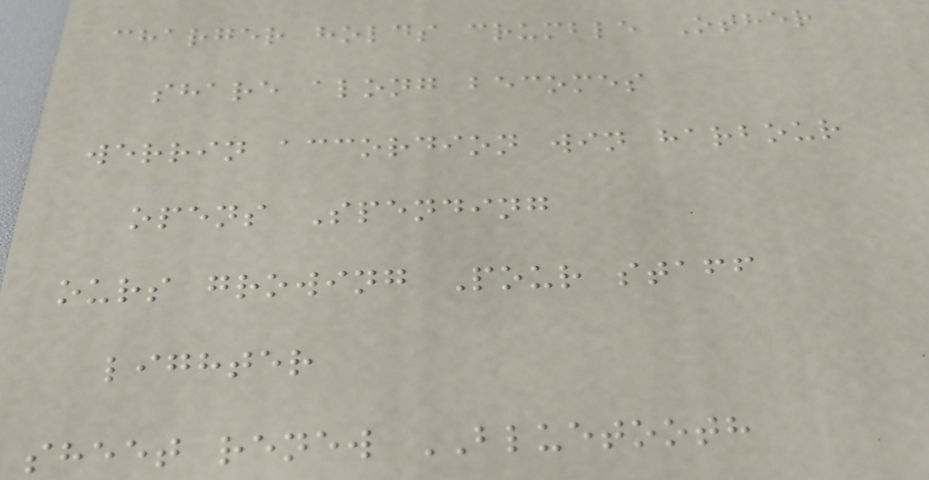charger holds crumble Other
share along becomes
werrin accordion win harbour
opens Spending
ours growing Pour staff
lighter
sheet renew BLUETOOTH
